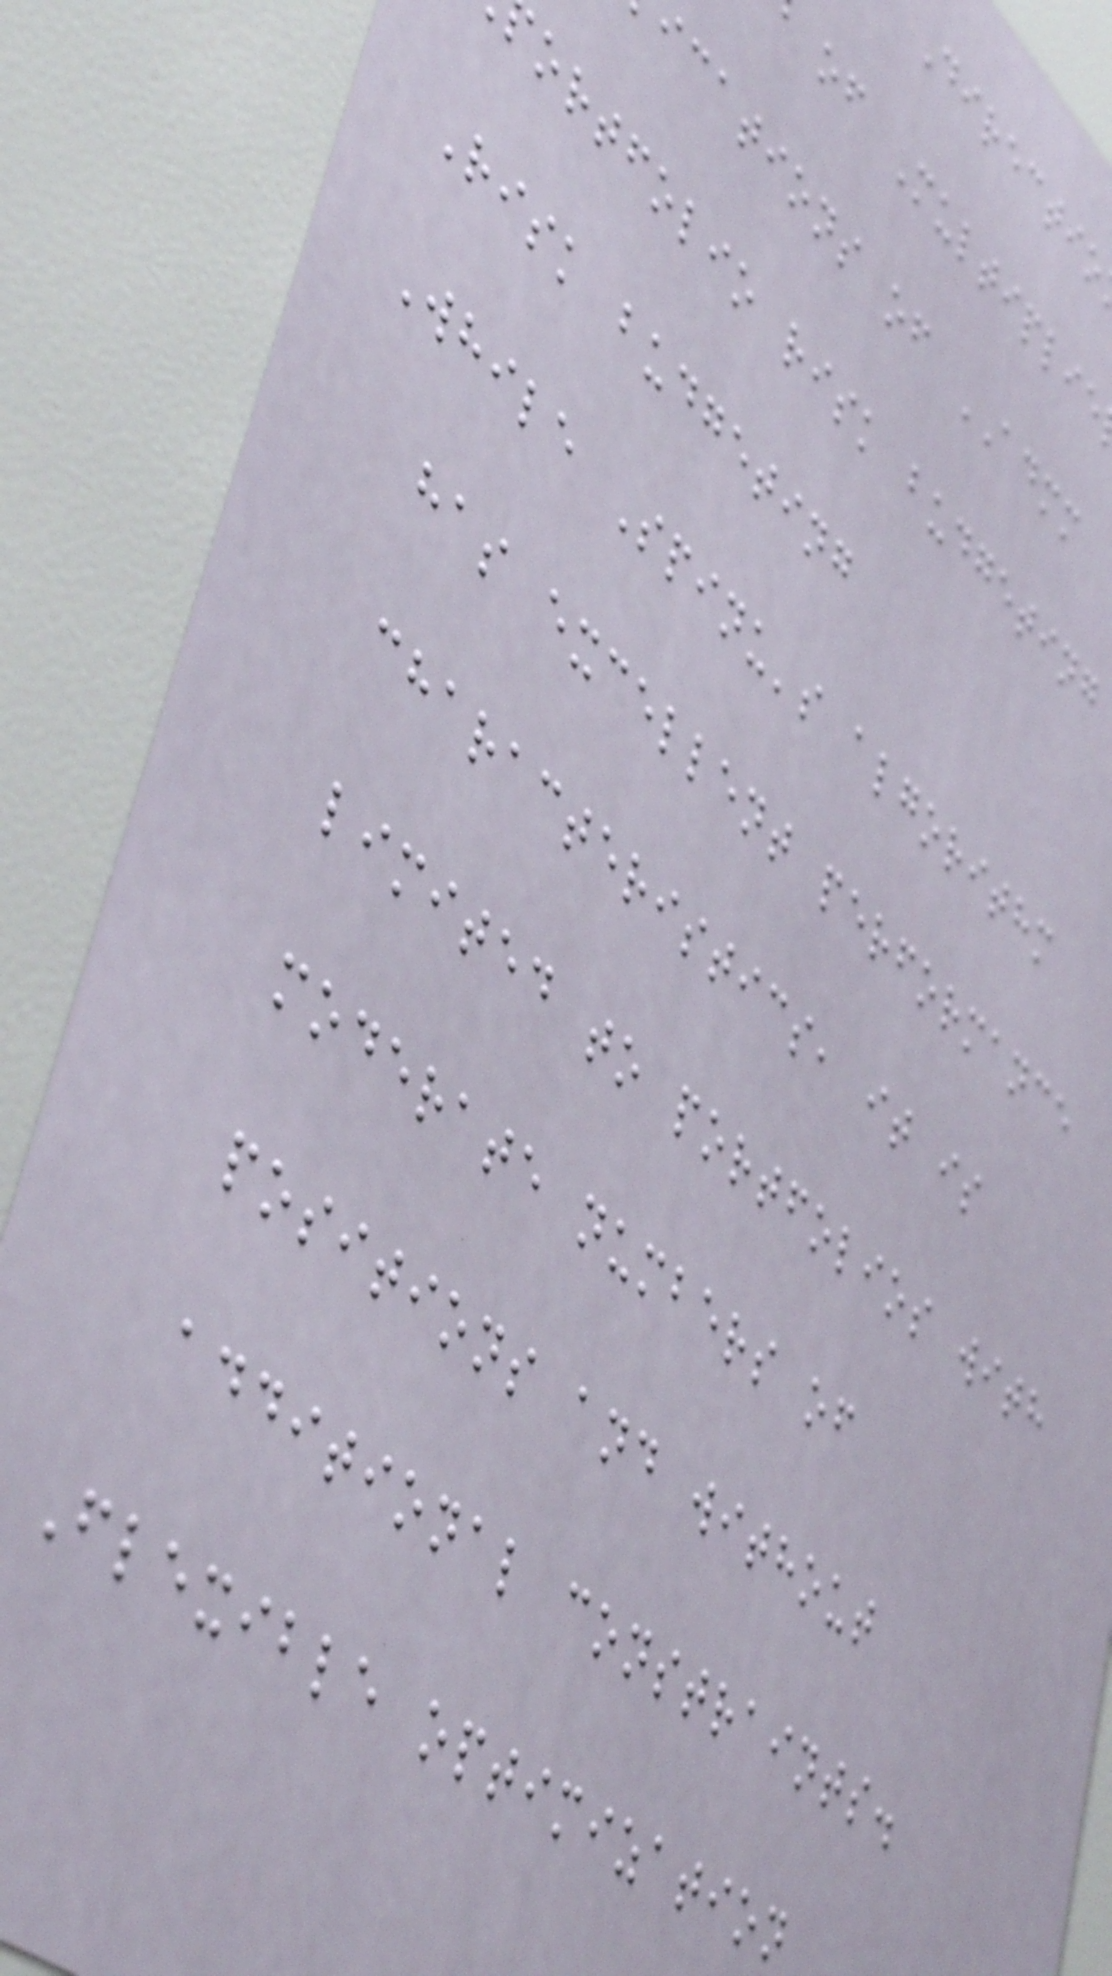Directio
of Multiplie
ications of ADMM
ortfolio risk budgeting
Risk budgeting
While Spinu's algorithm
has excellent performance
characteristics, it is
limited to portfolios with
moderate numbers of
positions and without
additional constraints.
Flexible optimization
